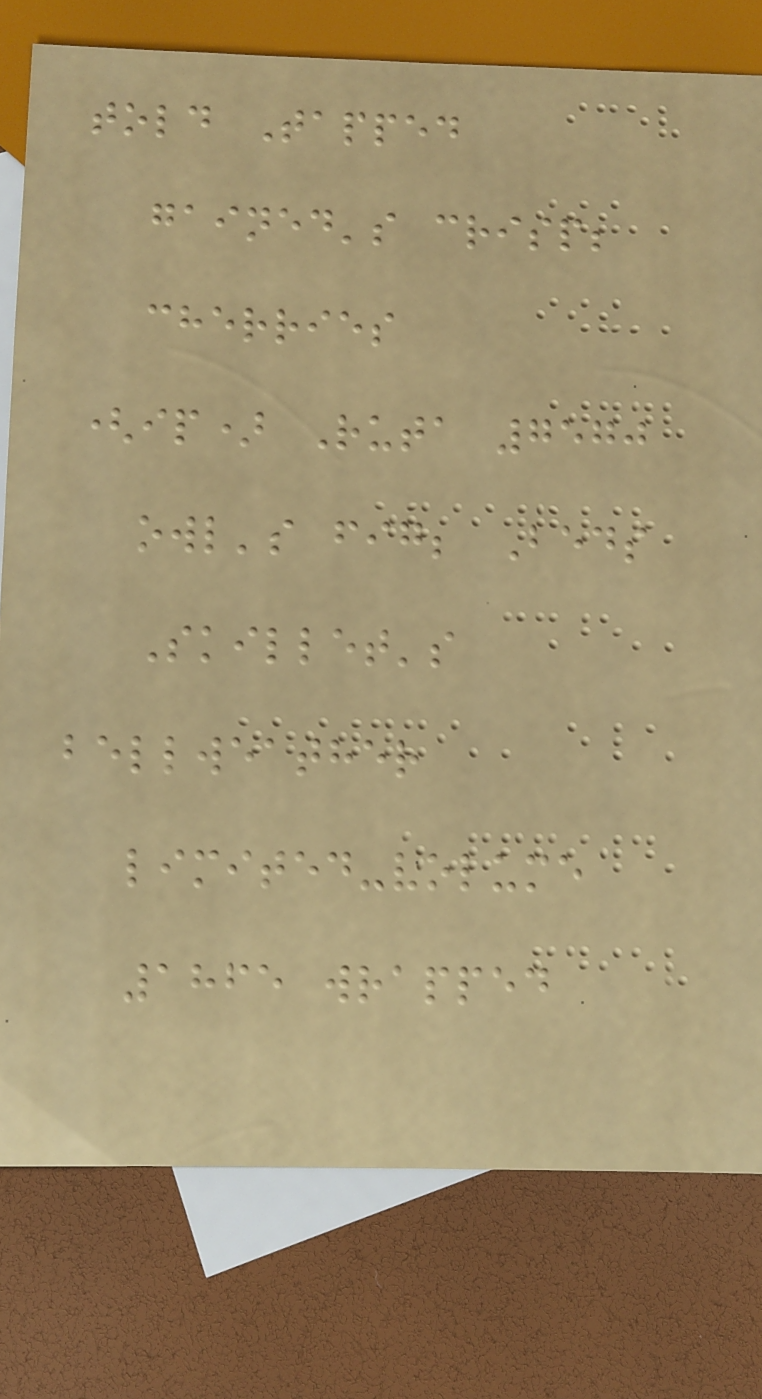told Tapped
gained's crisp;
cherries
(ip) Ruta 7570
owl's fig; Beds
Skillet's
bellweather
limited-volume
1865 wrapped
